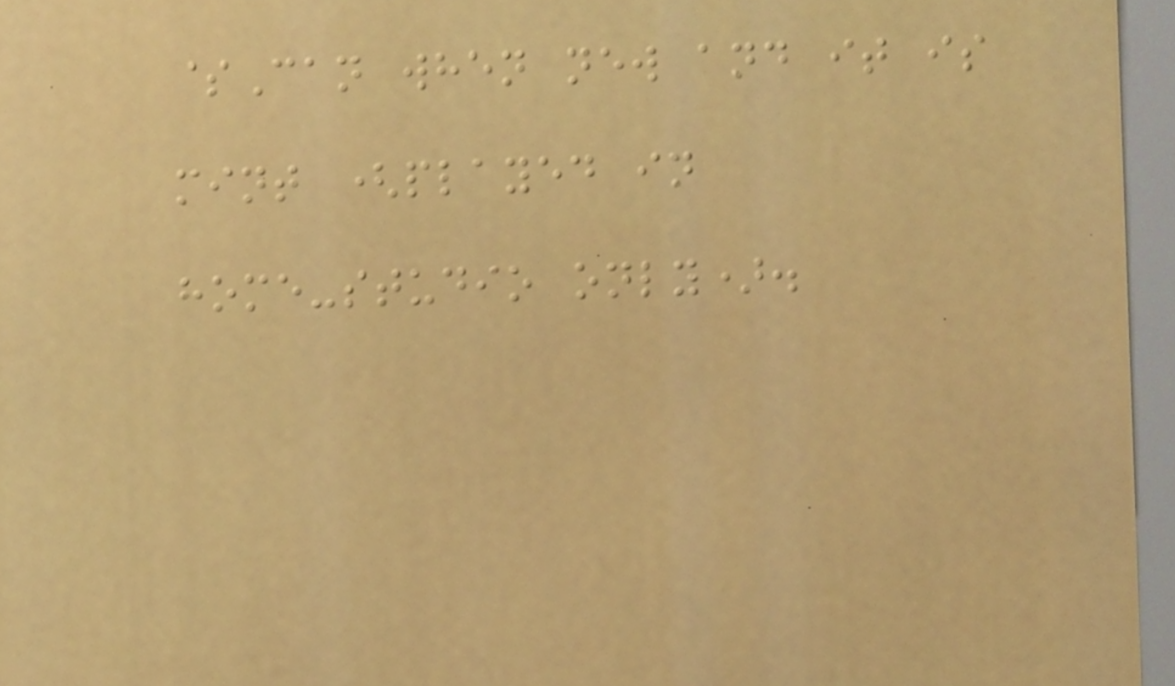$Can when new and it is
mint (played in
home-studio only).
